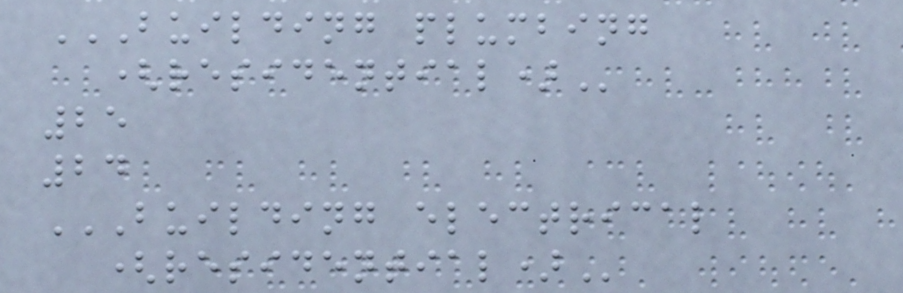BUILDING PLUMBING
(RESIDENTIAL)
25
24
BUILDING ELECTRICAL
(RESIDENTIAL)
